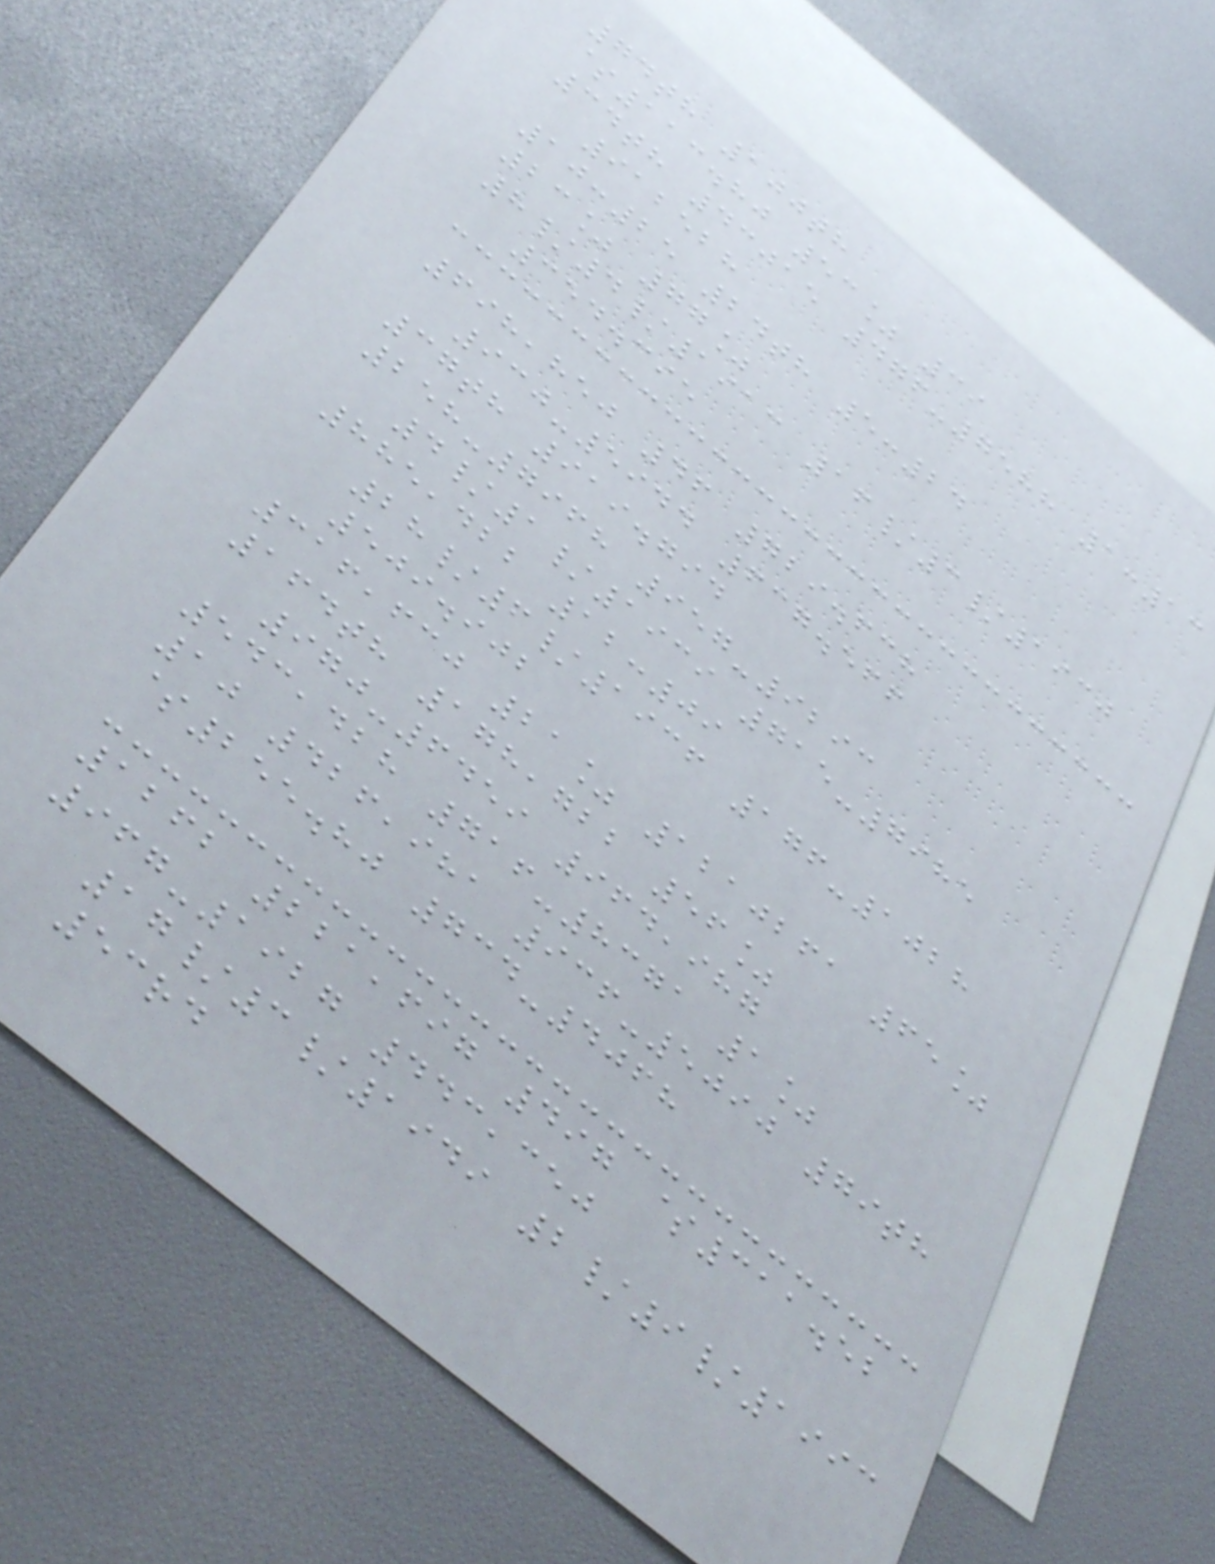74th 100th
$113.80 53% 39
34th 43015 476-7588 1:13
912528
10:25 24th 5:24
23% 77%
8/4/1913 16/3/1930
354.395
698,850 46 729.638
930-5944 637.566
37th 919.794
258-7968 957-9293
4/1/1939 715-7985
885,422 12:09
28/6/1936 176-1028
509.902
316,630 21% 1210261 65%
164th 178,722 56%
970-6459 964,987
543,428 716-8371 1%
10 426,981 936-5090 79th
$255.80 734-4068
1262 221,697 497 $311.52
967-1927 443,350
17/3/1949 2/9/1993
53rd
